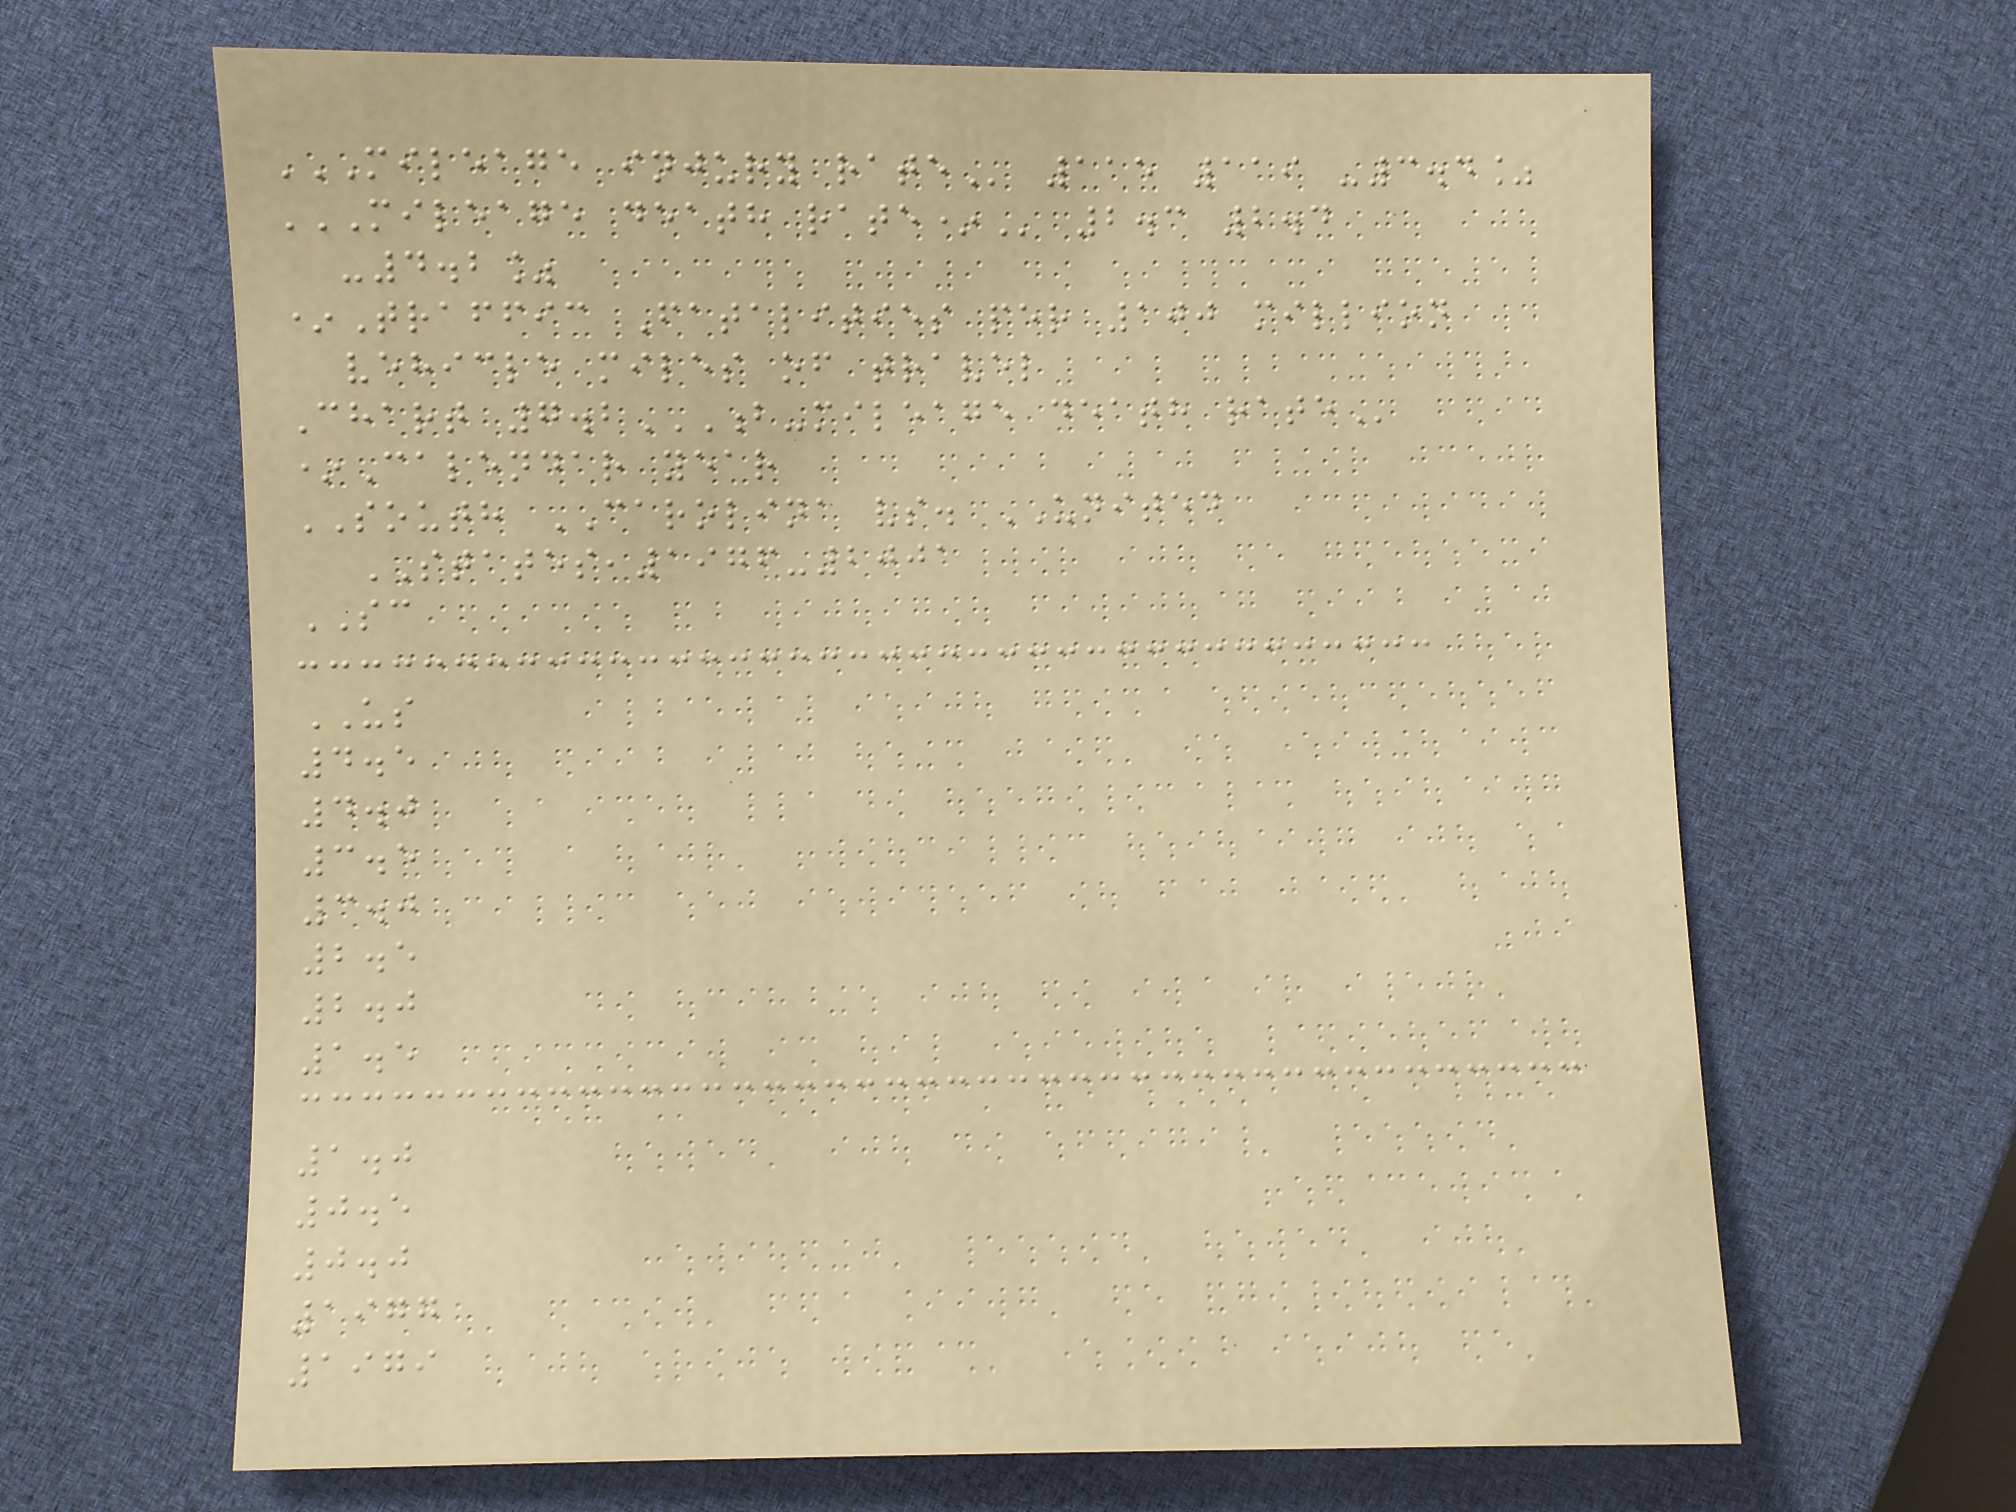MILEAGE INJURY RATE 115 119 -3.4%
MILEAGE DEATH RATE* 2.3 2.4
-4.2%
*Traffic Fatalities per 100 million
vehicle miles of travel
Chart 7.2B-MILEAGE DEATH RATE
*Calendar year
SOUTH CAROLINA vs. UNITED
STATES,1976-2001
SC
US
4.5
4.0
3.5
3.0
2.5
2.0
1.5
1.0
0.5
0.0
1977
1979
